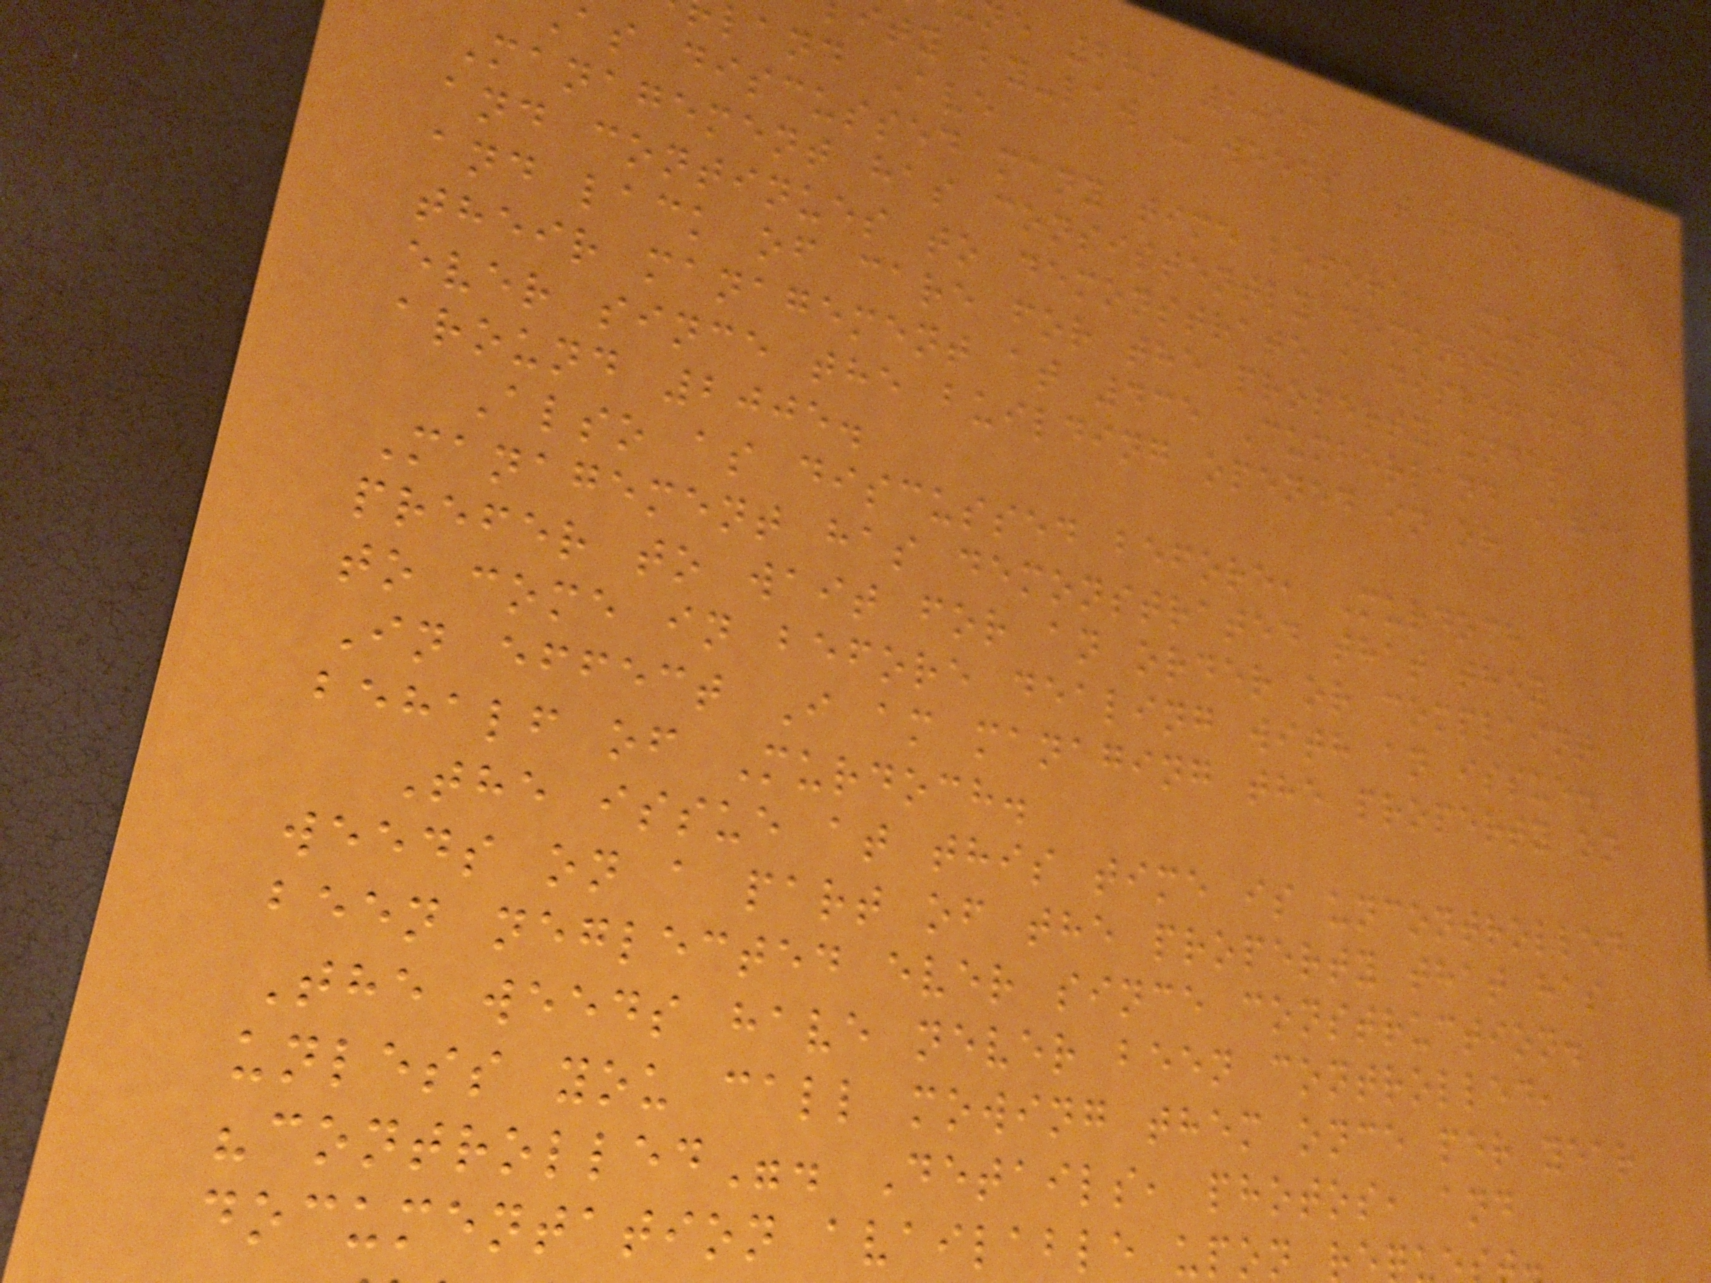ne 28, 2016
ity by-law - weeds at 435
land Ave
as discussed many time before, Murdoch
Management has consistently demonstrated,
and continues to demonstrate a disregard
and lack of care for the property under
their management at 435 Cumberland Ave,
ever since the building opened in or
around 2005.
Also as discussed before, Murdoch
Management has demonstrated that they
prefer to wait for an order or complaint
to come in before dealing with an issue.
In effect I am managing the property on
behalf of Murdoch.
The issue at this time is uncontrolled
weeds on a part of the property that has
been neglected ever since construction.
The weeds have never been controlled,
unless you call mowing them once per year
"controlled". Details, photos, and
documentation available upon re
